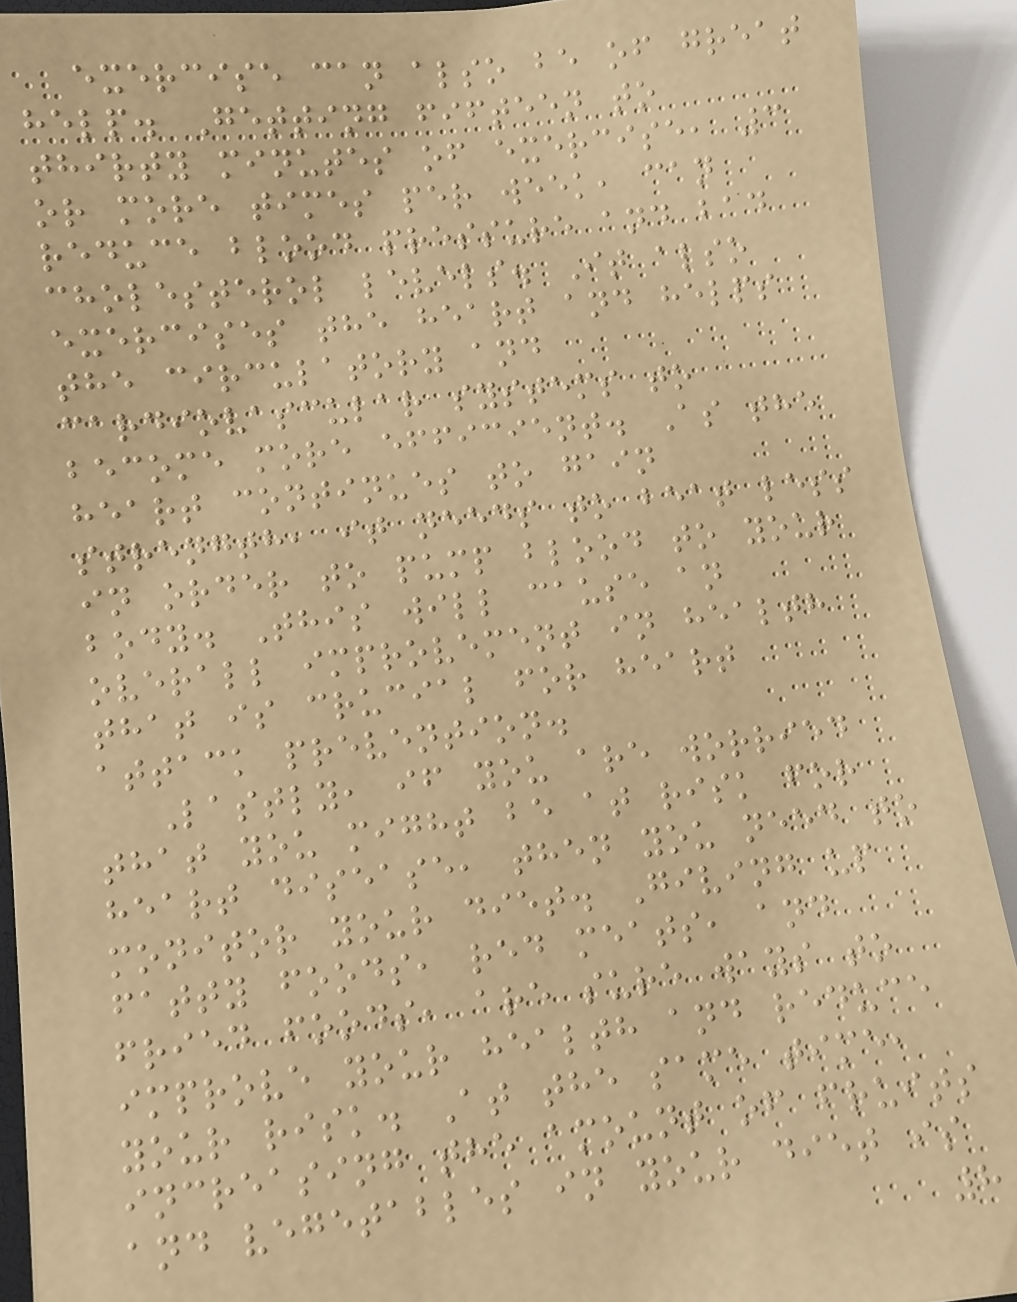exercise can also be of great
help. Getting fifteen to
thirty minutes of exercise, 3
or more times per week, can
reduce blood pressure and bad
cholesterol levels. It also
exercises the heart and helps
the circulatory and
cardiovascular systems to
become more efficient. As the
heart continues to gain
strength, it needs to beat less
in order to pump blood to your
body. This will cause an
overall improvement in health
that is crucial for heart
attack prevention.
Lastly, if you are worried
that you might be at risk for
heart disease, then you need to
monitor your diet. Giving up
fatty foods, red meats, and
fried foods, are sure ways to
improve your health and reduce
your risk. At the same time,
increasing the amount of fruits
and vegetables in your diet is
8
